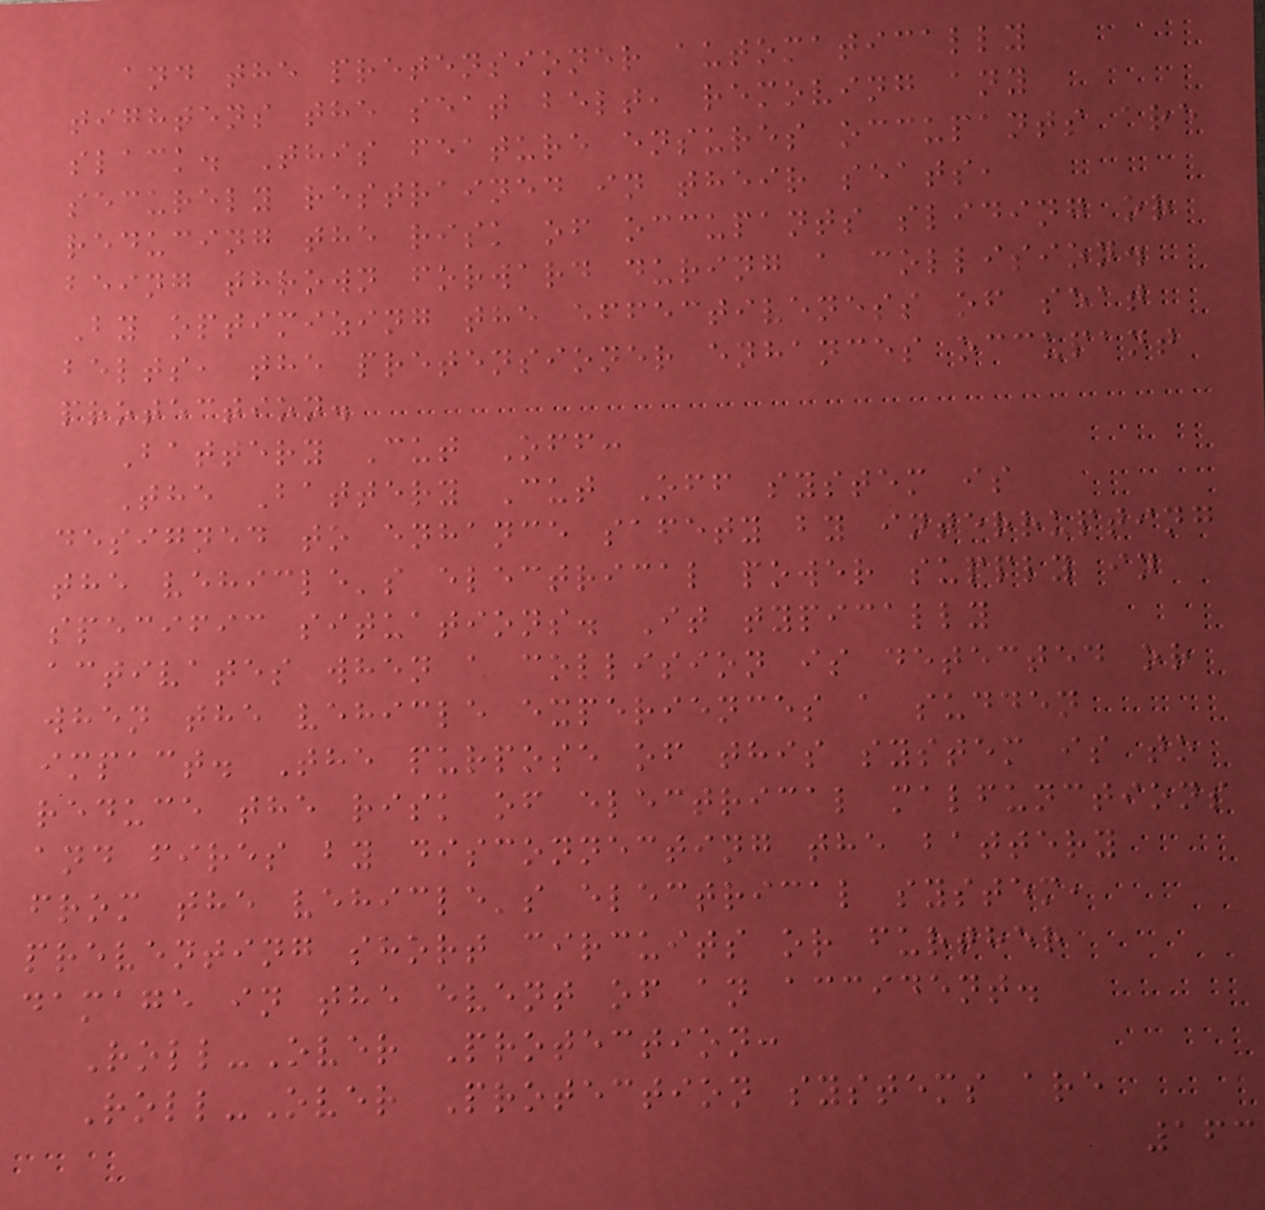and the pretensioner automatically
tightens the seat belt, removing any
slack. This feature ensures occupants are
securely restrained in their seats,
reducing the risk of occupants sliding or
being thrown forward during a collision.
By optimizing the effectiveness of seat
belts, the pretensioner enhances occupant
protection.
Battery Cut Off:
The Battery Cut Off system is
designed to enhance safety by interrupting
the vehicle's electrical power supply in
specific situations. It typically
activates when a collision is detected or
when the vehicle experiences a sudden
impact. The purpose of this system is to
reduce the risk of electrical malfunctions
and fires by disconnecting the battery
from the vehicle's electrical system,
preventing short circuits or further
damage in the event of an accident.
Roll-Over Protection:
Roll-Over Protection systems are
163
